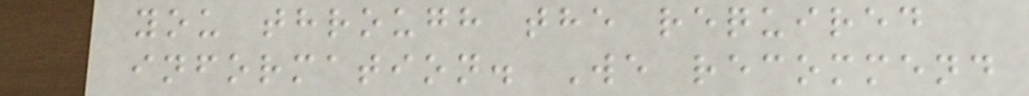you through the required
information. We recommend
